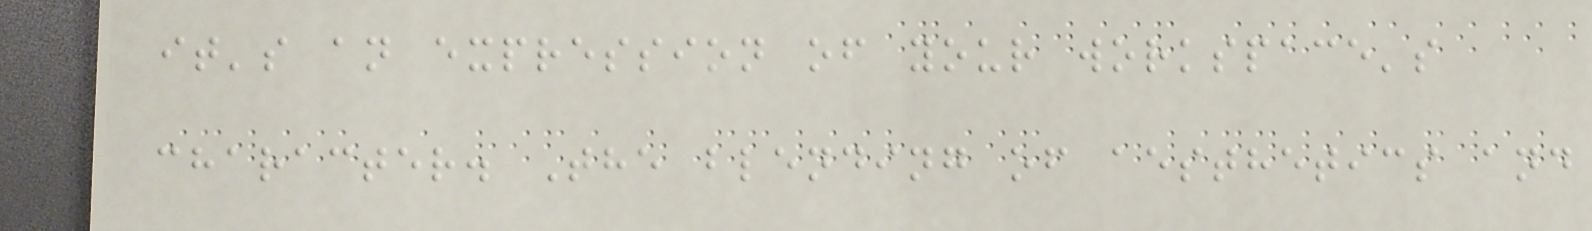it's an expression of your workspace's
character. The blending of aesthetics and
